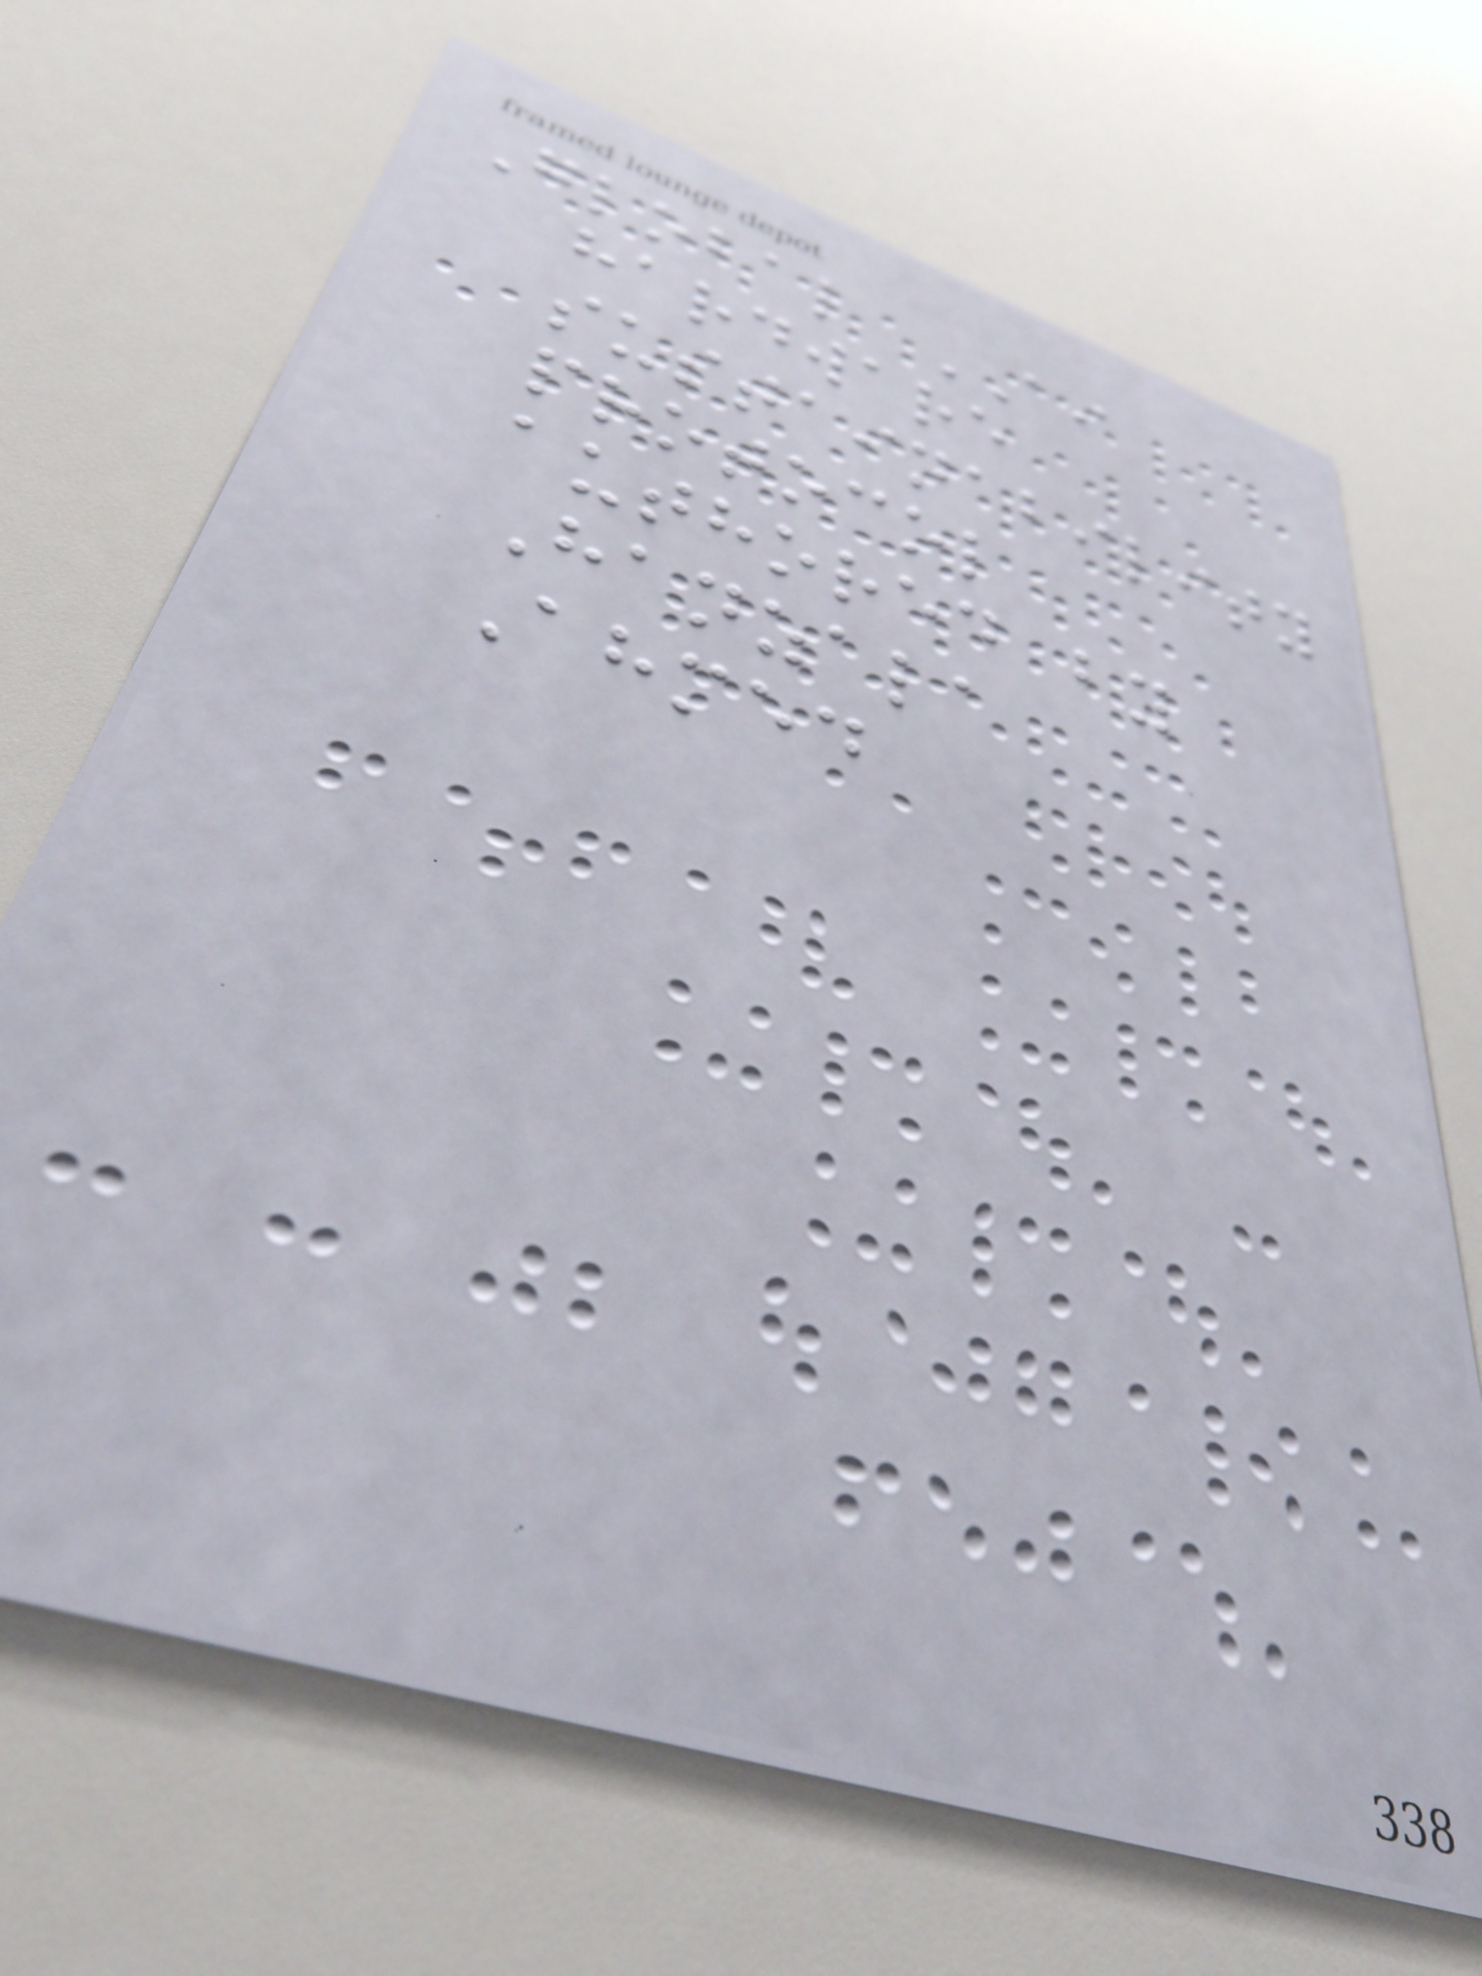Global AI
hardware
sustainability
protocol
authored by
Hanzala
Ahmed
